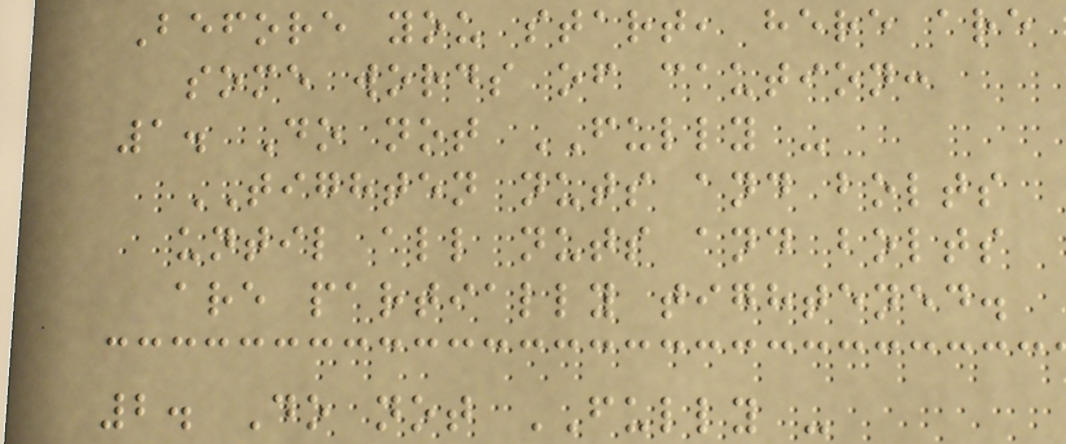Before you start, here are
some words of caution:
1. Do not FULLY -
TIGHTEN nuts and bolts
until all nuts and bolts
are partially tightened.
2. Do not FULLY -
